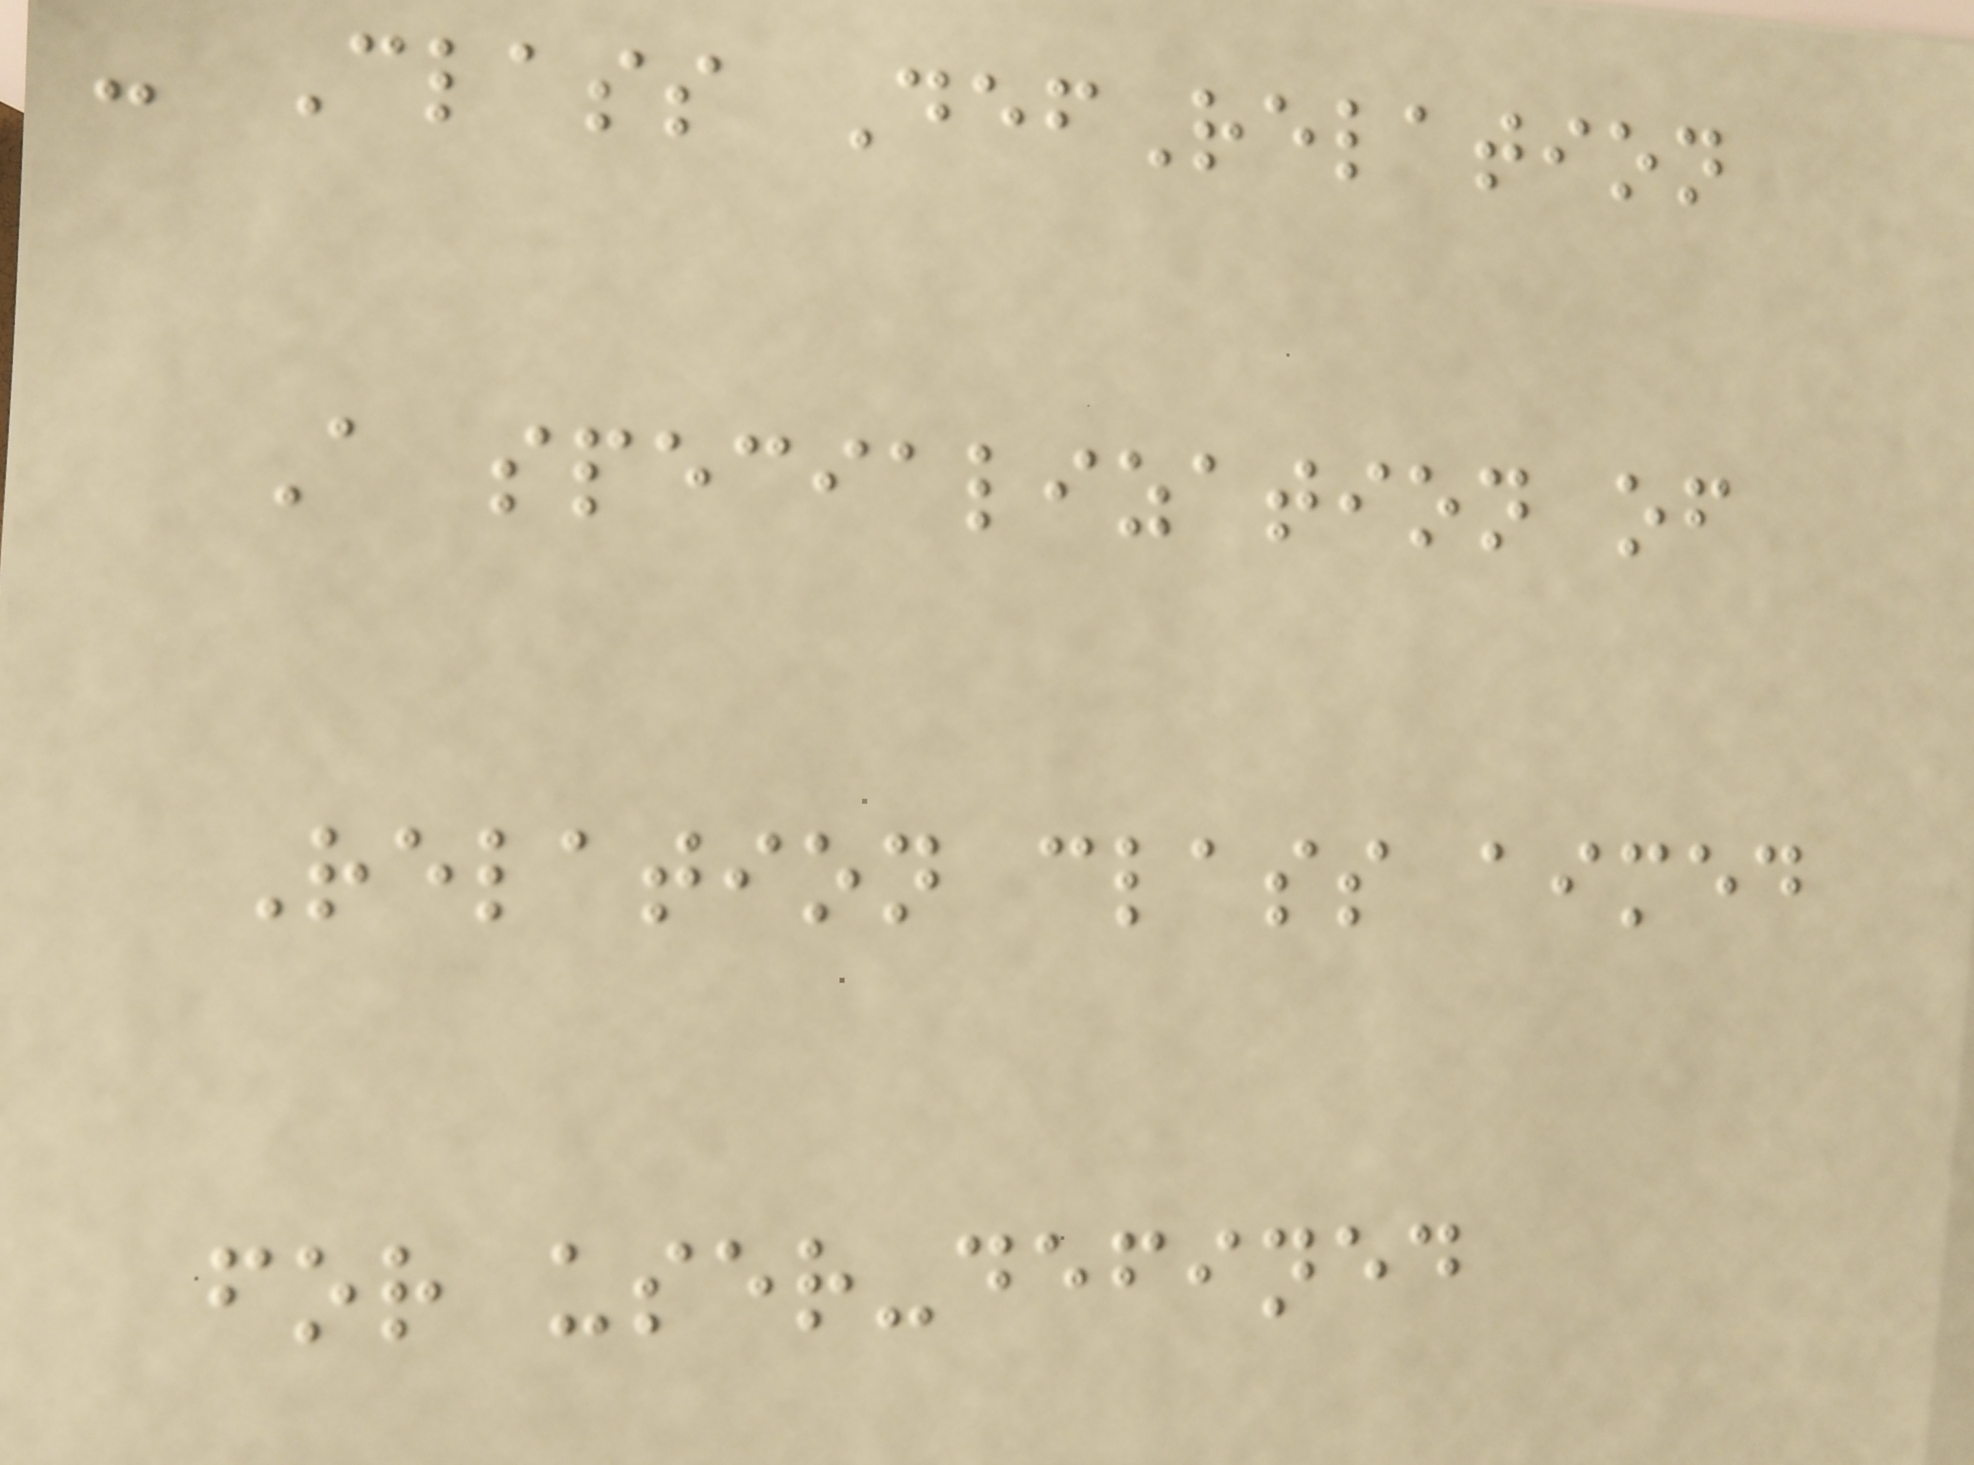- Class DefRelation
A specialization of
Relation class aimed
for user-defined
